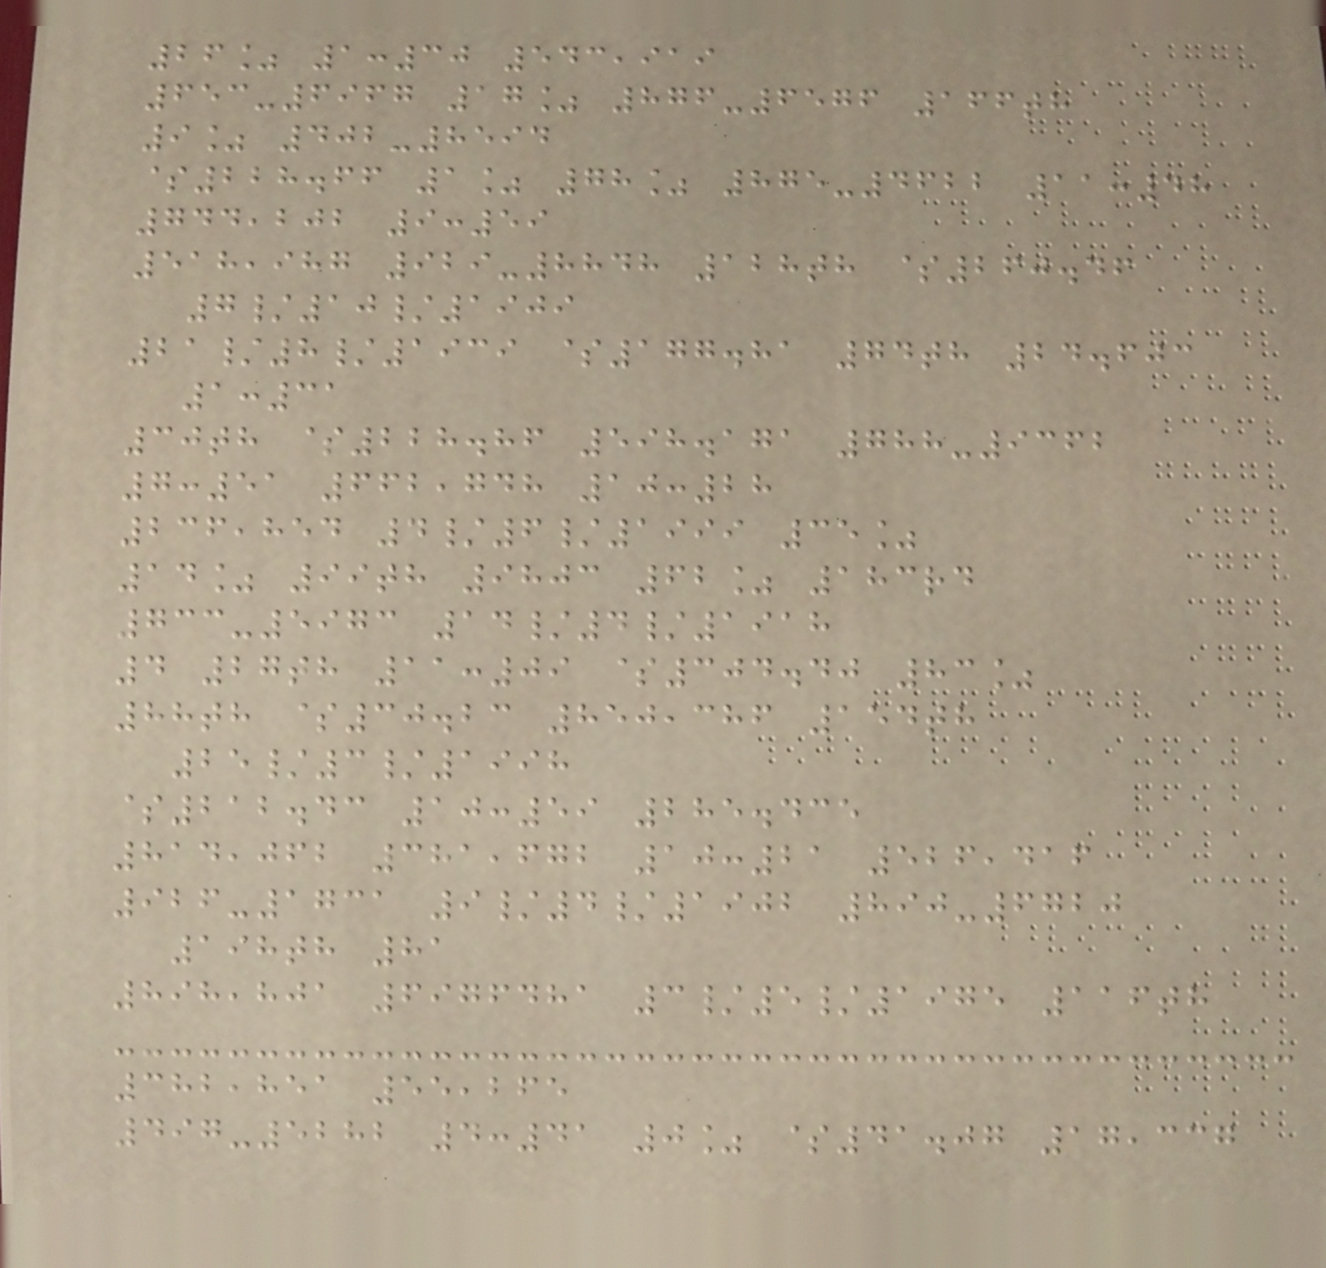26% 1:30 543,919
653-6967 17% 876-6576 166th
9% 402-8594
$228.66 1% 78% 875-4622 11:48
744,202 9:59
518,987 929-8848 128th $260.46
7/10/1909
21/8/1939 $177.81 74th 24.603
1:31
30th $228.86 598.171 788-9362
7:51 662,748 10:28
236,854 4/6/1999 35%
14% 99th 9803 62% 183rd
733-5973 14/4/1918
4 27th 11:09 $304.40 83%
88th $30.23 850,386 154th
25/3/1998
$212.43 10:59 285.435
814,062 381,672 10:21 526,416
926-1731 9/4/1902 890-6720
198th 81
898,801 6976481 3/5/1975 116th
382,851 55,265
497-5282 4:41 0% $41.07 17,337
